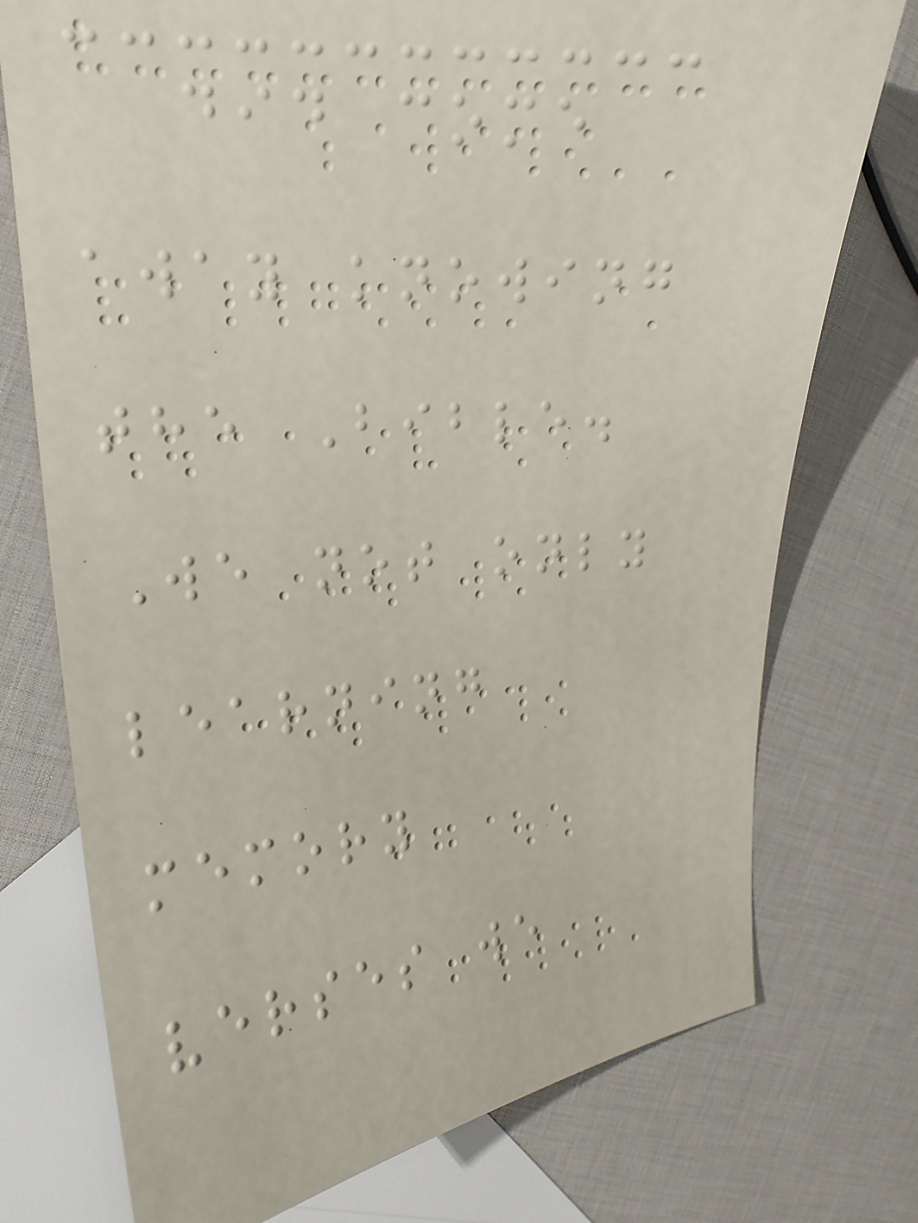did come
away knowing
the Bible.
We not only
learning
memory
verses we
